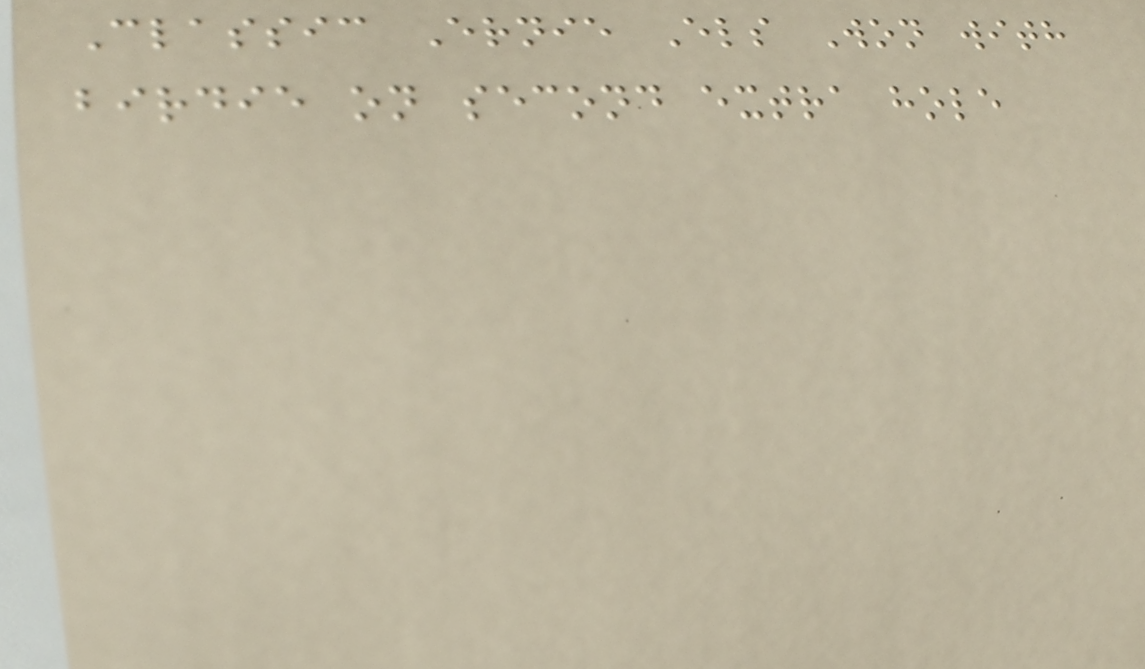Classic Ernie Els Won with
birdie on second extra hole
